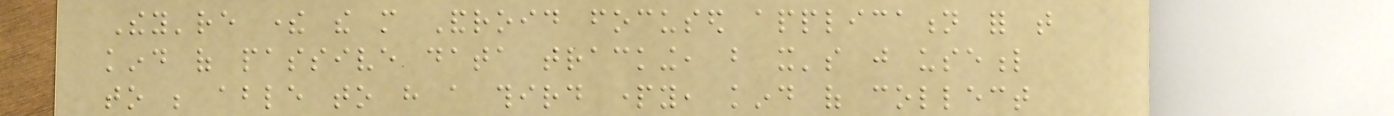They're there the more Android focused application for that
kind of passive data tracking, but it's just useful
to be able to have a third party, kind of collect
